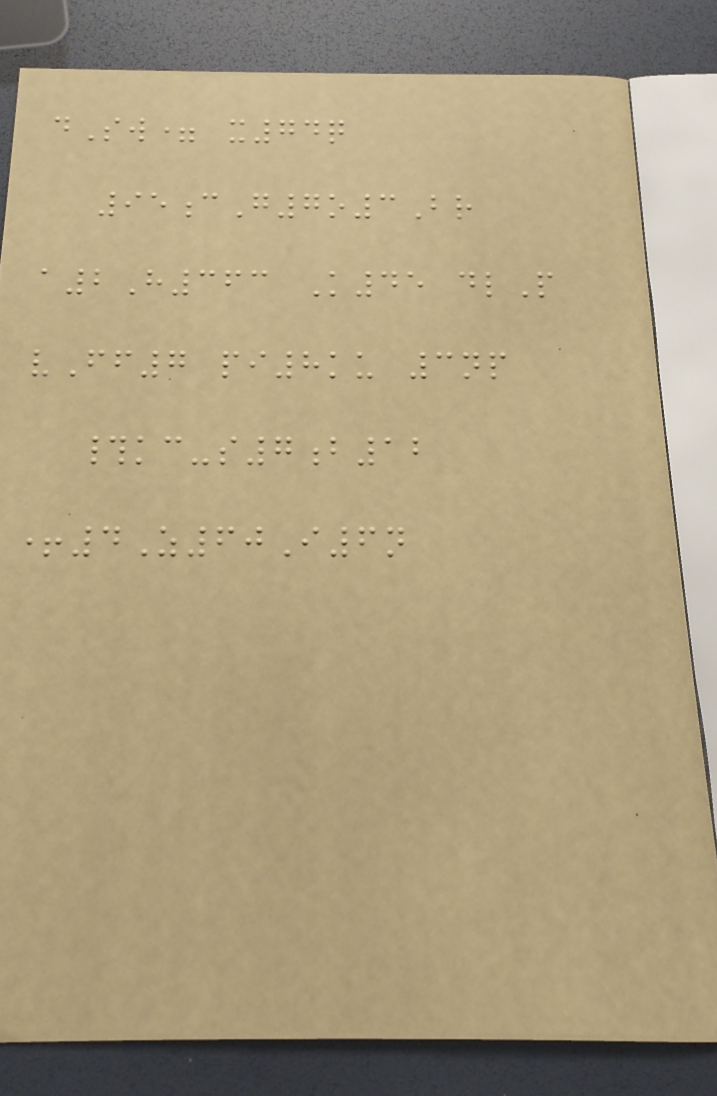dSw= x74q
95cG7o3Br
a2H363 K45 dlP
vFf7 pi8ku 3np
#kc-s7b12
+4Z60I6n
